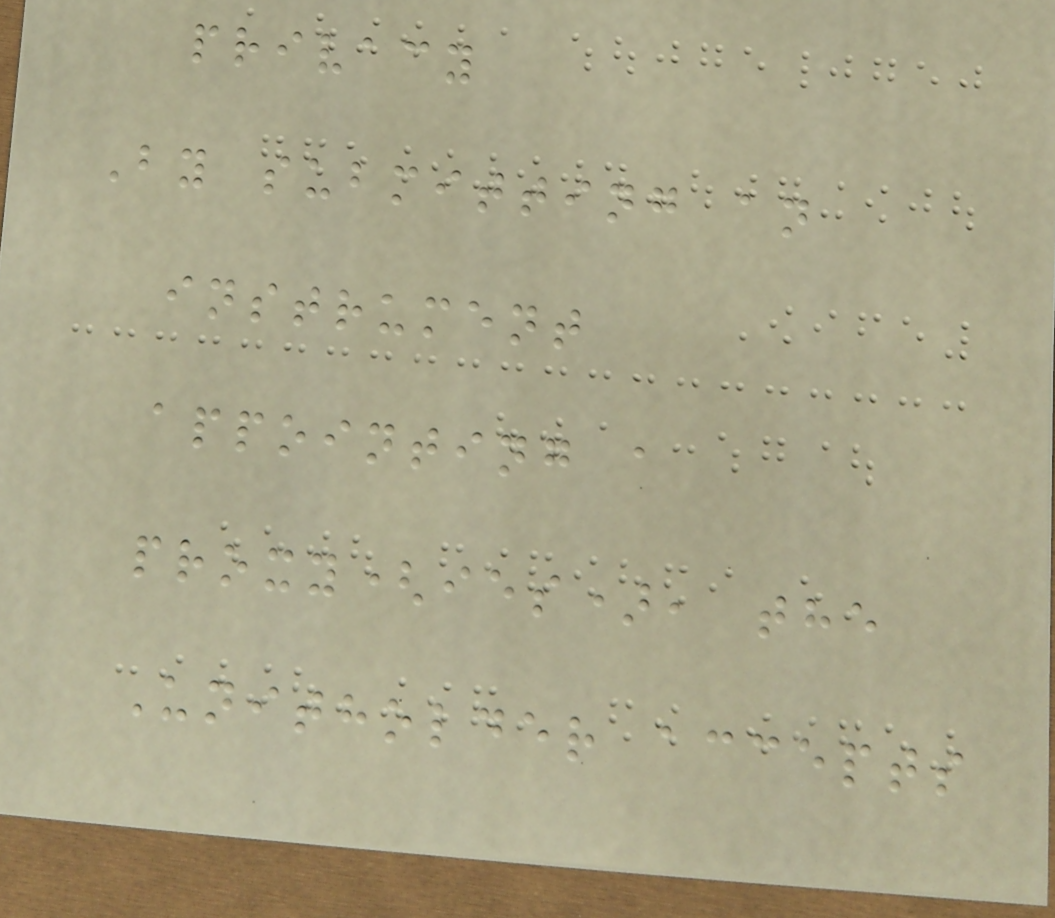privacy
By submitting an
instrument
appointing a
proxy(ies), the
Unitholder accepts
